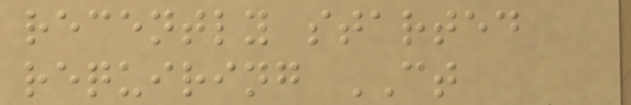recently started
requiring CT
